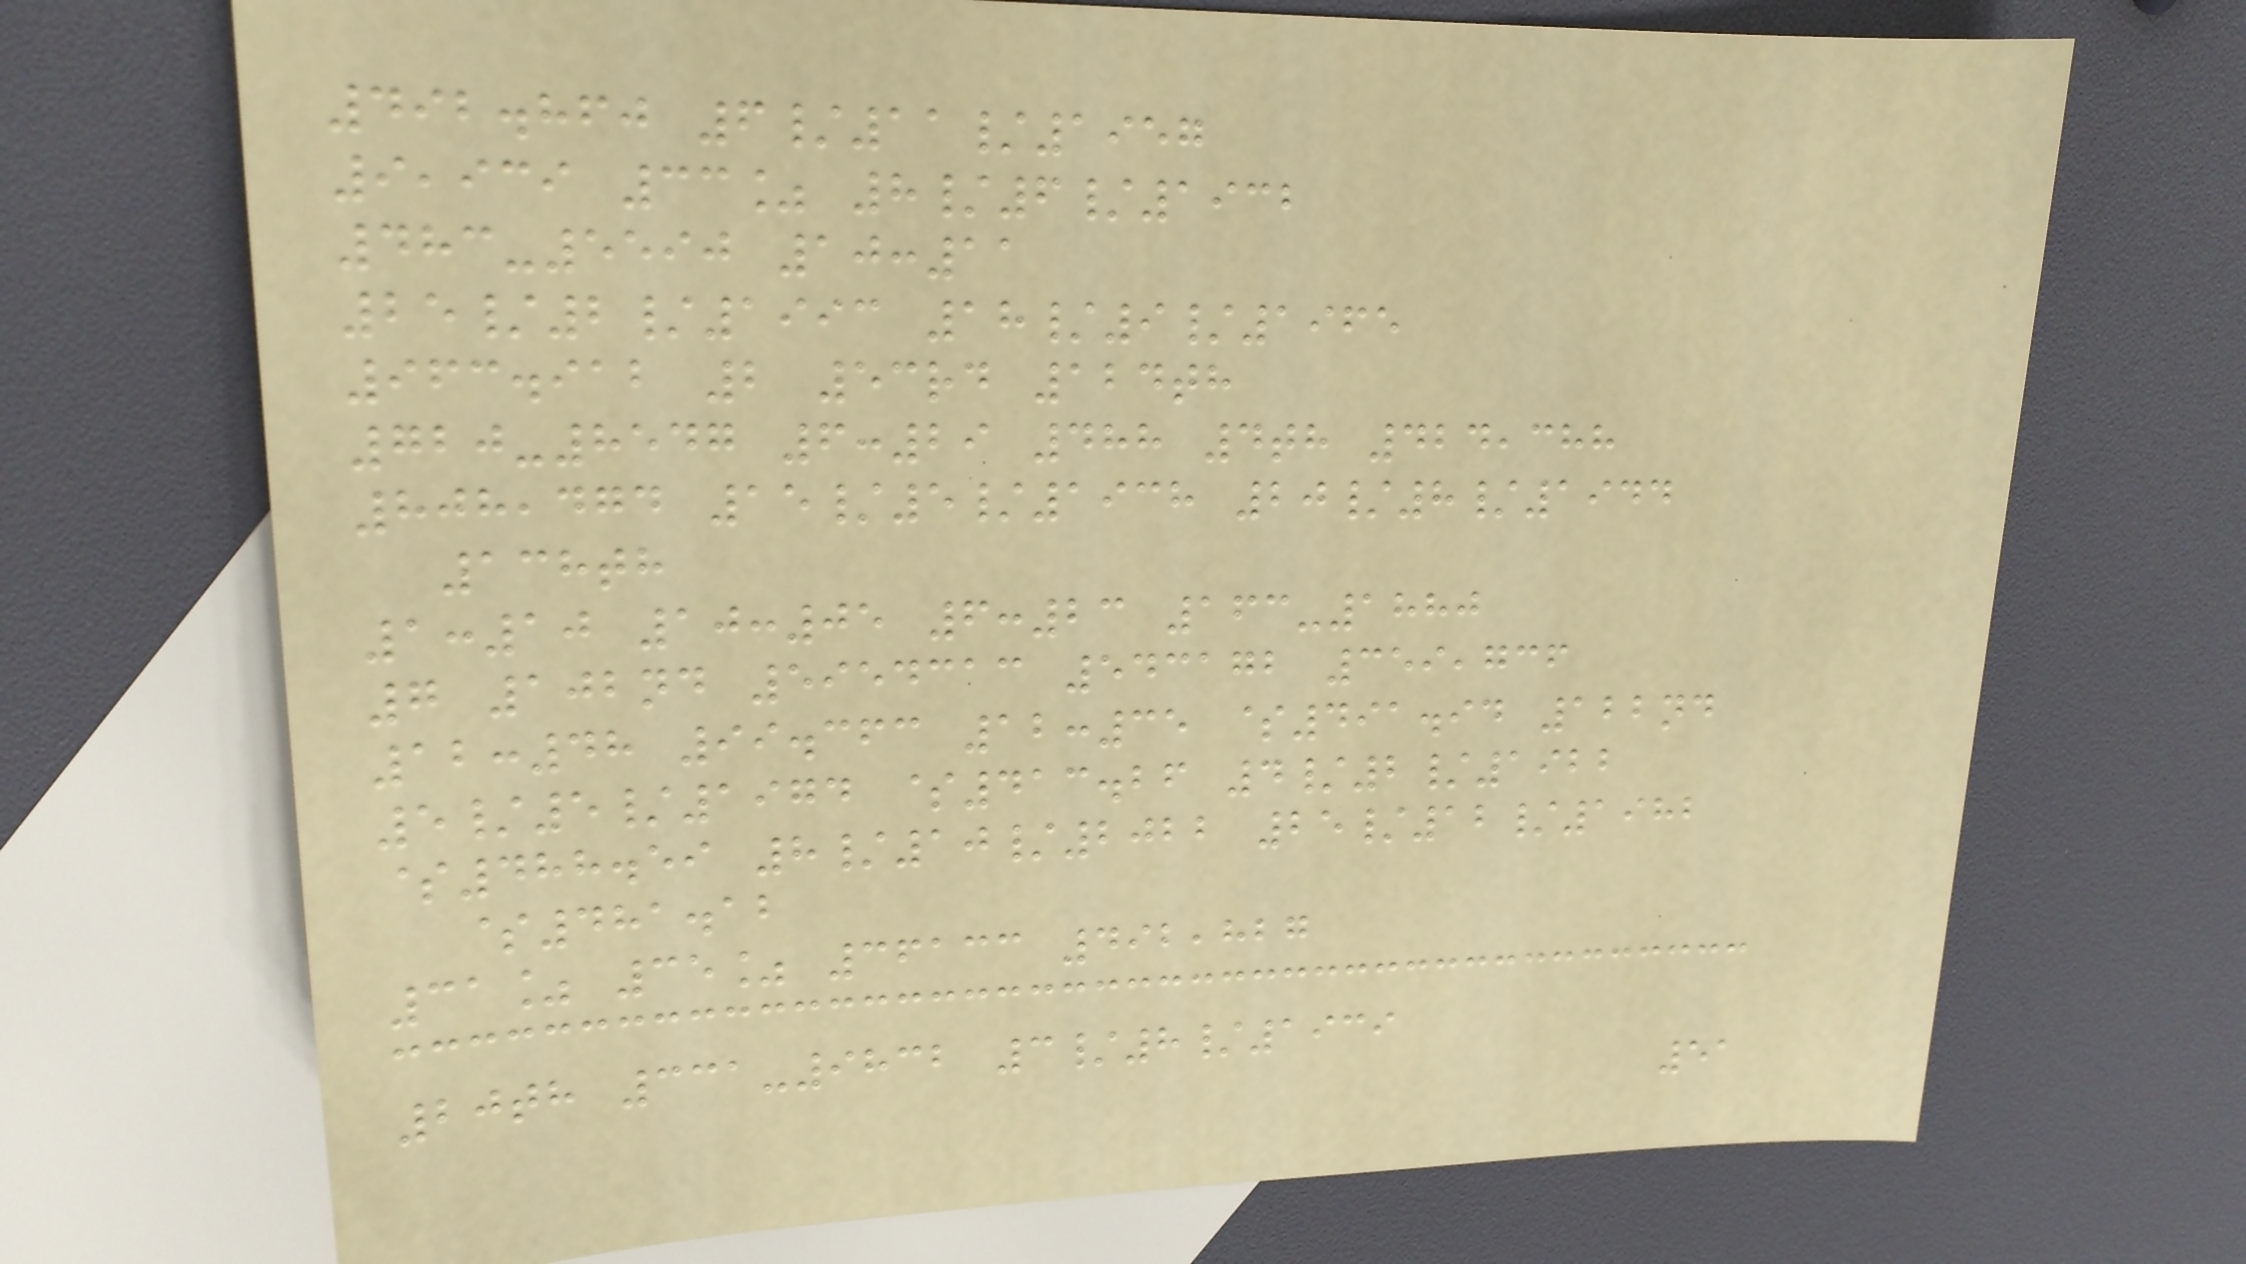492.860 6/11/1957
9,939 33% 8/6/1932
483-5590 10:11
25/2/1993 18/9/1965
963.912 2 53rd 124th
720-8547 6:29 488 4th 424,388
808,474 15/5/1938 20/8/1944
138th
1:10 10:05 6:23 163-1880
7 102nd 5954313 543172 359,736
12:48 99.363 12:35 $491.94 122nd
5/5/1974 $413.26 4/2/1922
$488.59 8/10/2022 25/12/1982
$481.12
31% 35% 36133 492,827
20th 331-9832 3/8/1939
51
